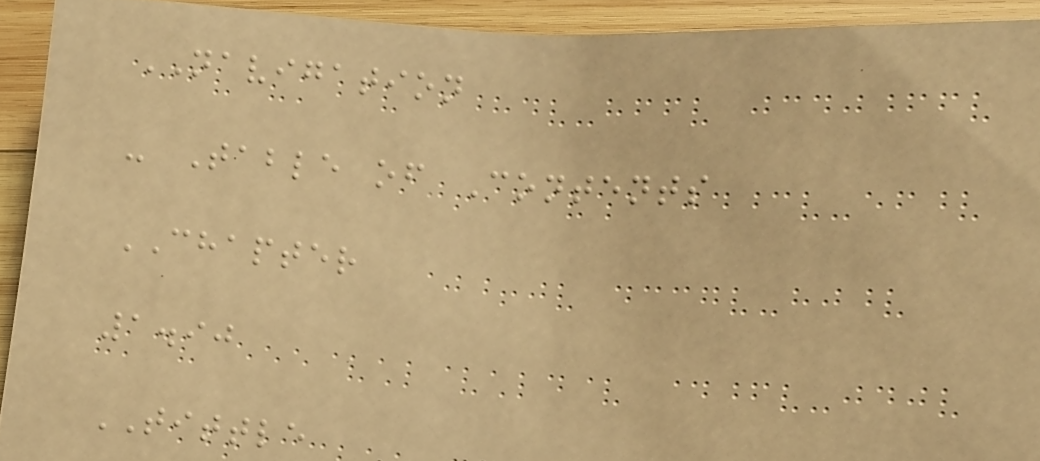NAVIGATION
- Table of Contents
CHAPTER
1.90
TITTLE
